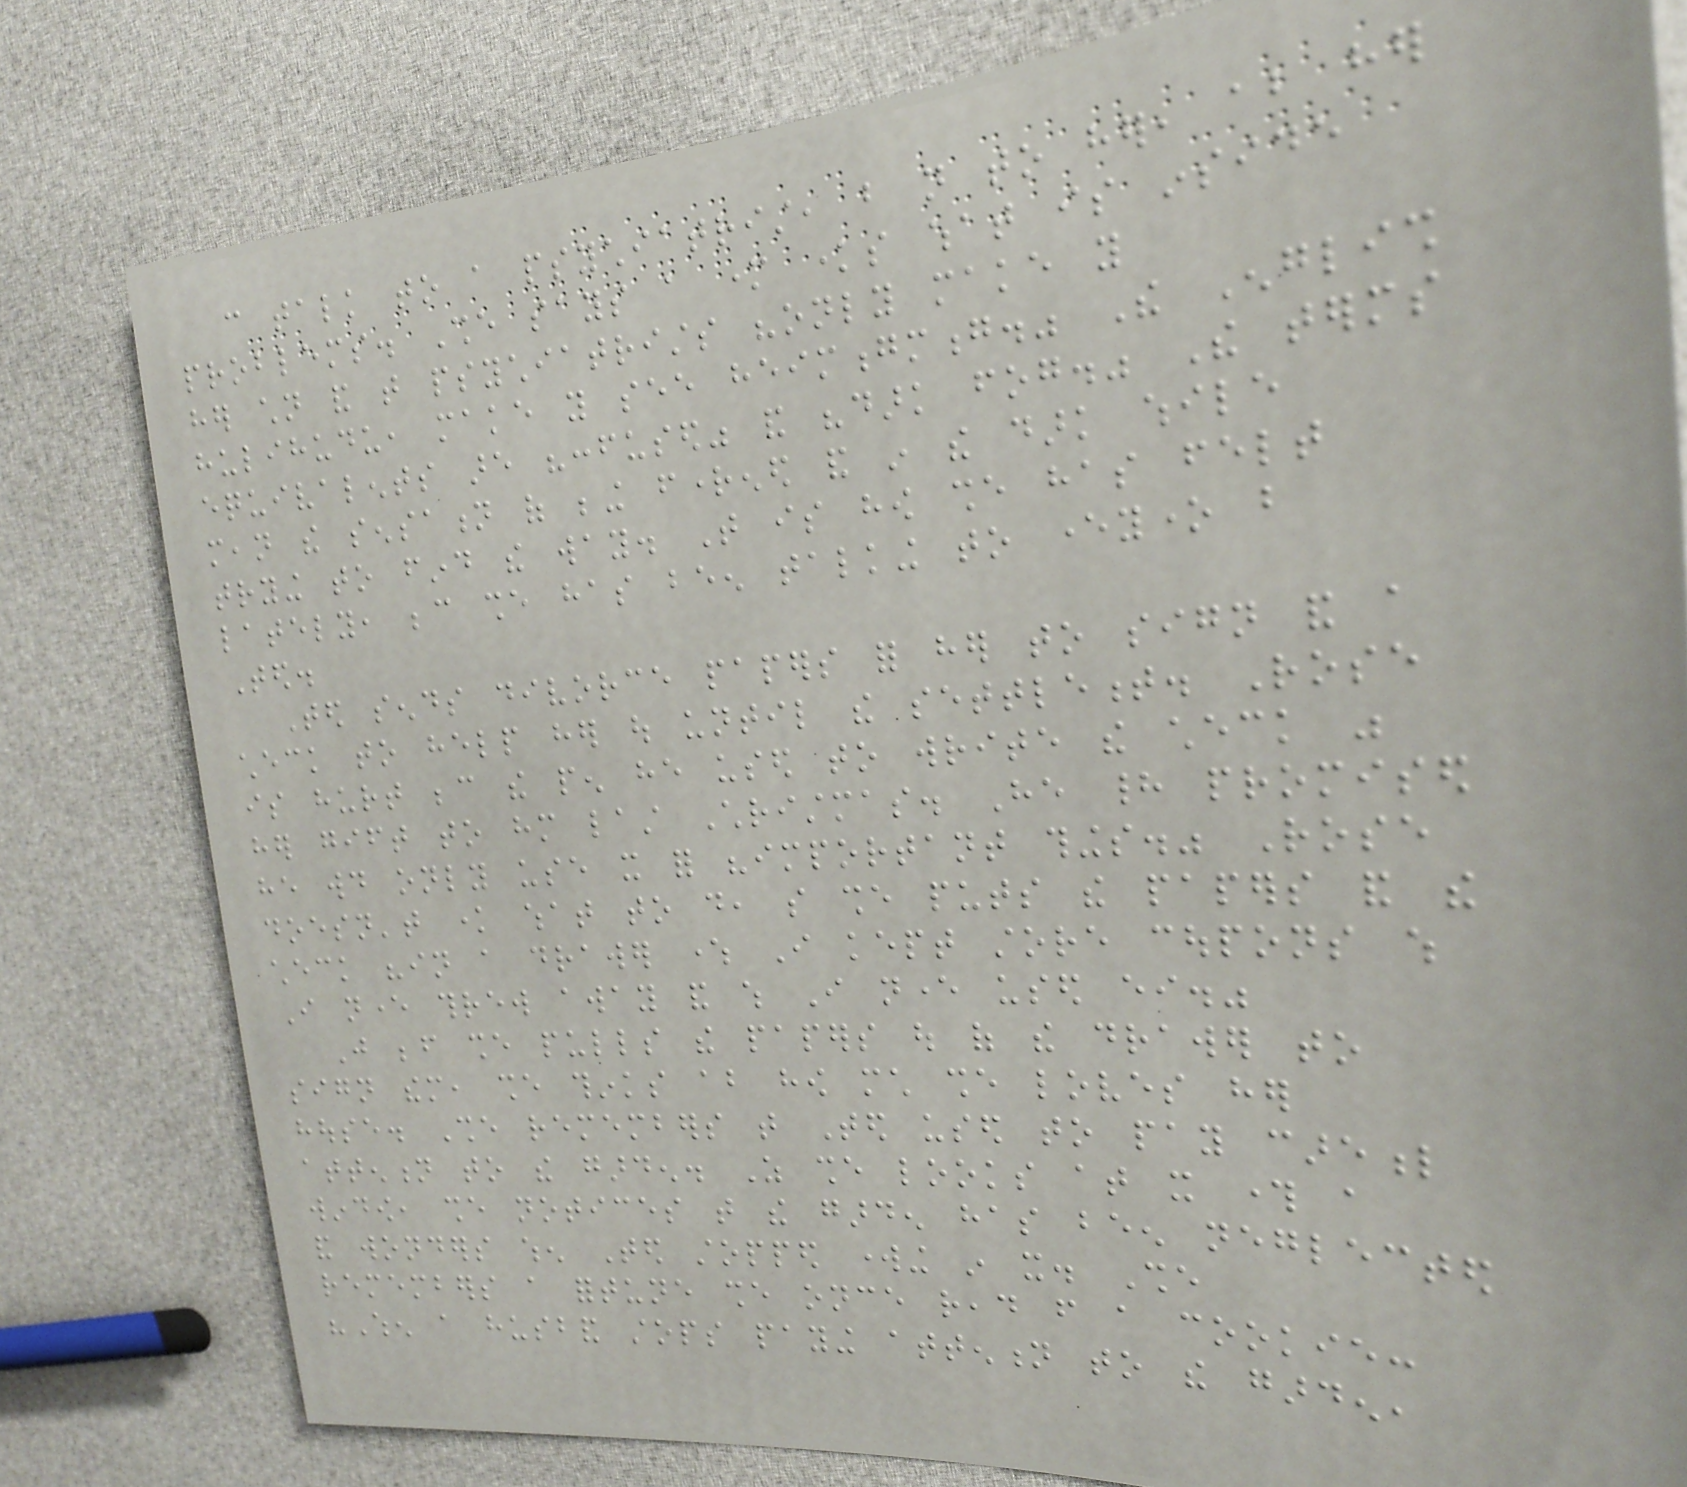can talk to a psychiatrist, but not to her, about her
problems. She says a mother knows what is inside
her children and that psychiatrists "only make you
hulihudu, make you see heimongmong." The English
equivalents are "confused" and "dark fog." The terms
mean the sensation of being frightened and in the dark while
trying to find the way. That is how she has felt
lately, because she has been talking to everyone but
Ted.
Ted sends divorce papers for her to sign and a
check to help her out until the settlement. Rose
is hurt because the pen he used to write the check was
her gift to him last Christmas. He had promised
he would only use it for "important things." Rose
doesn't know what to do, so she puts the papers and the
check "in a drawer where I kept store coupons which
I never threw away and which I never used either."
Just before she pulls the papers out of the drawer to
sign them, she thinks about how much she loves her
house. She remembers that Ted used to pay careful
attention to the garden. As she looks at it through a
window, she notices that the garden has been neglected
and wonders when Ted stopped working in it. She
remembers a fortune she once read from a cookie:
"When a husband stops paying attention to the garden,
